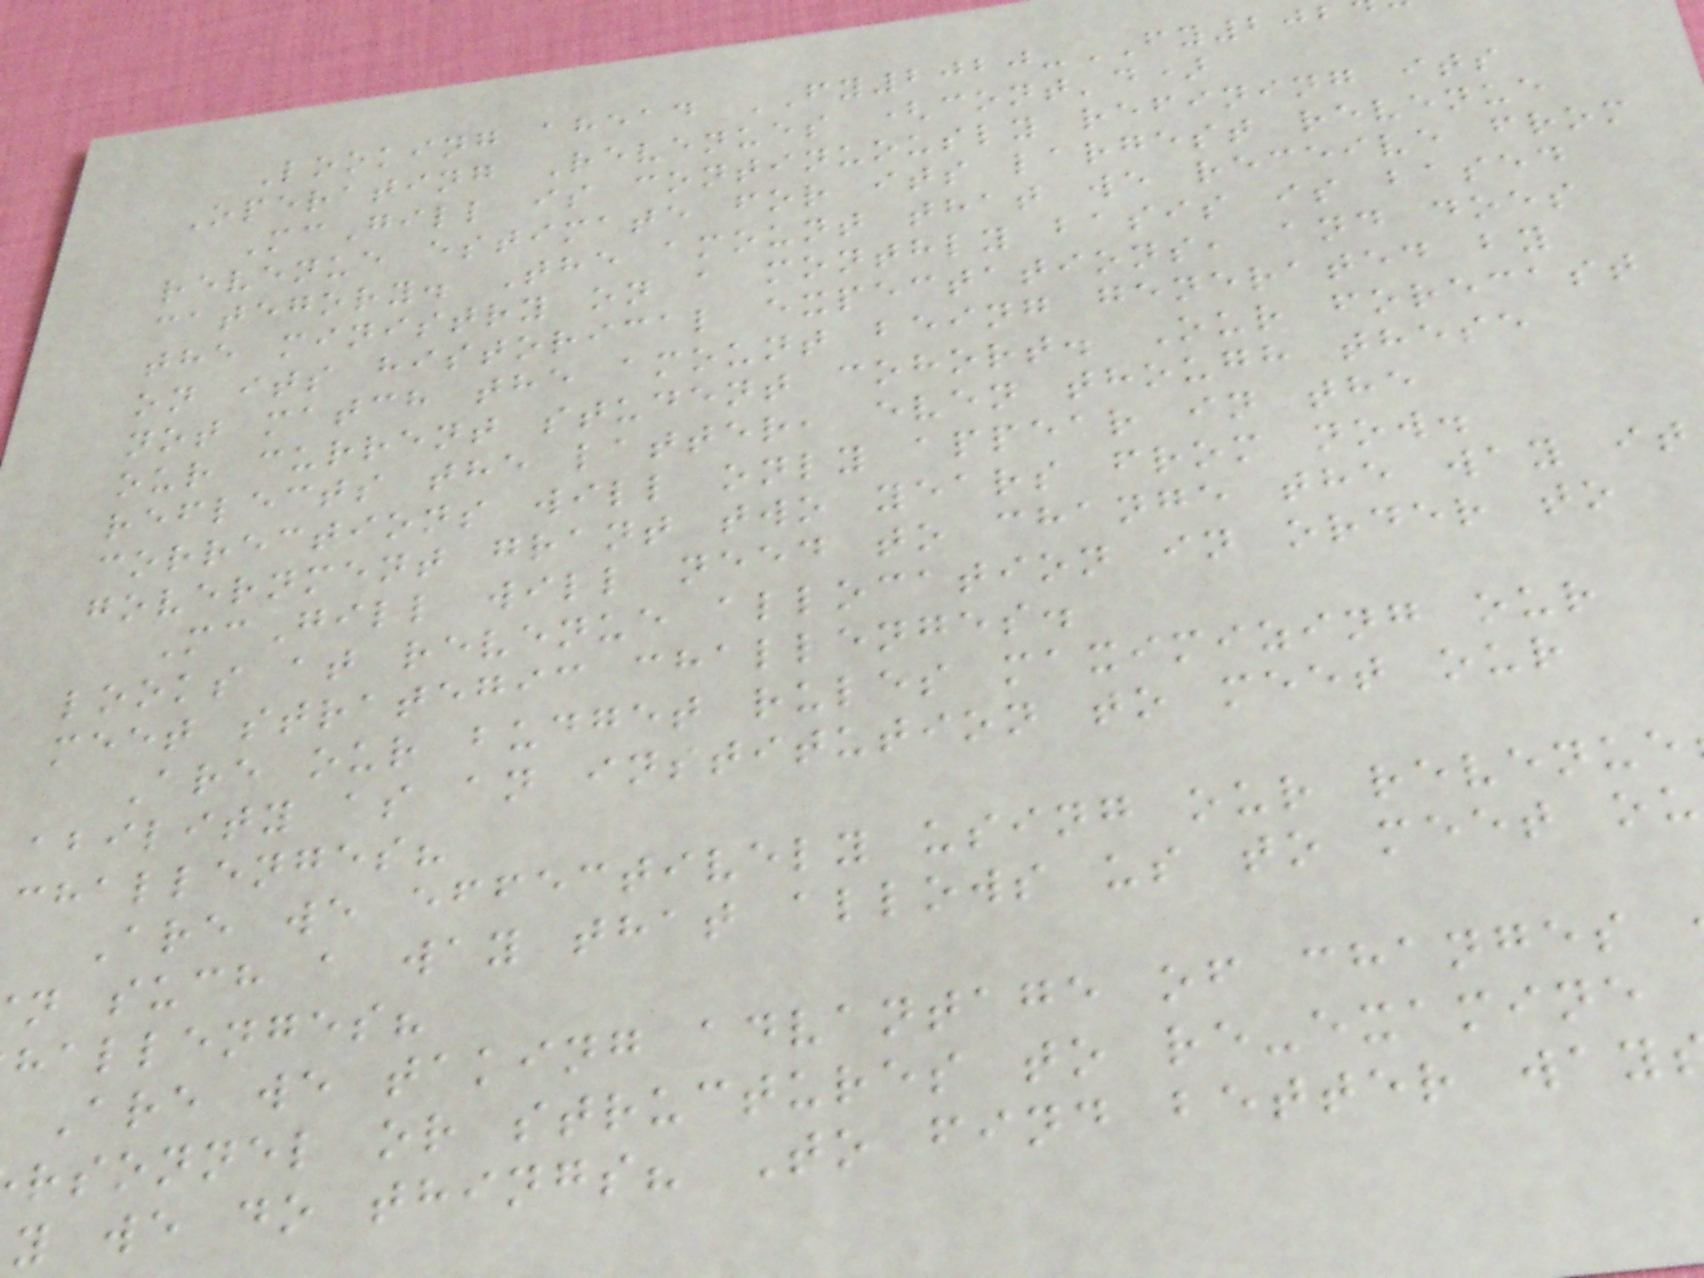Looking ahead FY2020-FY202
Operating Revenues (cont'd)
McGill is continuously refining its
revenue estimate for its largest revenue
category. The amount that we receive from
the ministry on a monthly basis is based
on its historical expectations, and does
not match the amount being generated by
our current student cohort. Our forecast
reflects the latter, even though these
corrections will only appear in the
government grant two years from now.
McGill will need to change the way it
looks at revenue allocation in order to
meet strategic challenges.
Are our budget rules maximizing our
ability as an institution to meet our
challenges?
Are we effectively using our revenue
n such a way that allows us to meet ou
hallenges?
Are we taking advantage of changes
rsonnel or structures to re-examine
y we do things? To find better way
